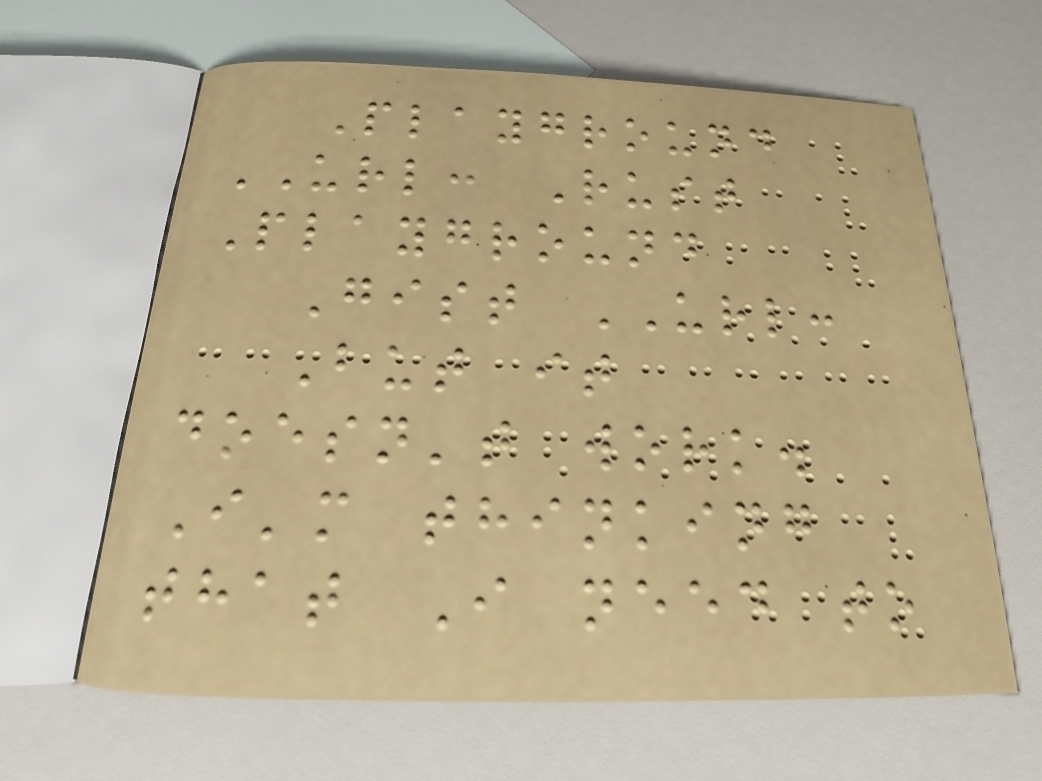Playground
URL: Rust
Playground
Gist URL:
But it
doesn't work.
I'm thinking
that I need to
